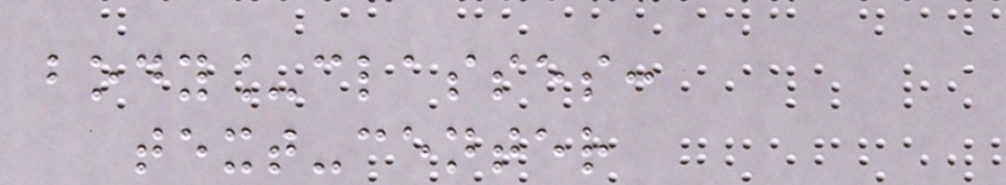body_classes:
text-center
